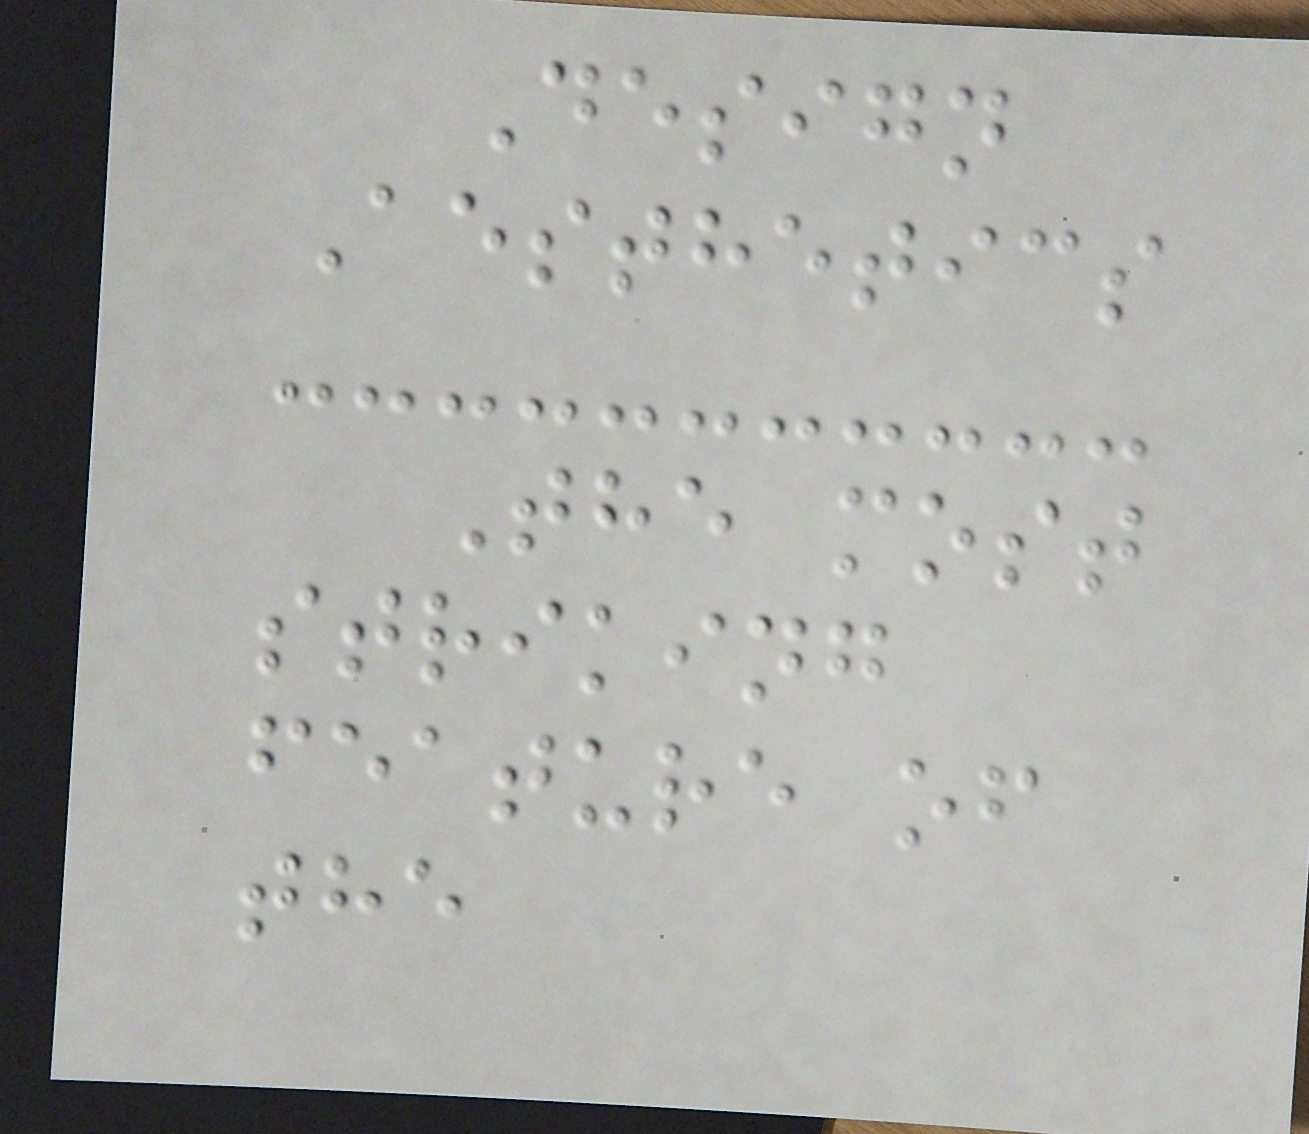Design
Aesthetics
The most
striking
feature of
the
